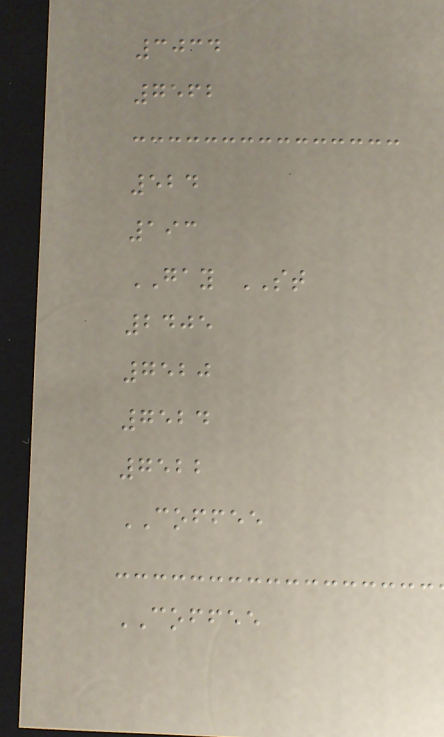3034
7562
524
193
GAY ST
2405
7520
7524
7522
COFFEE
COFFEE
